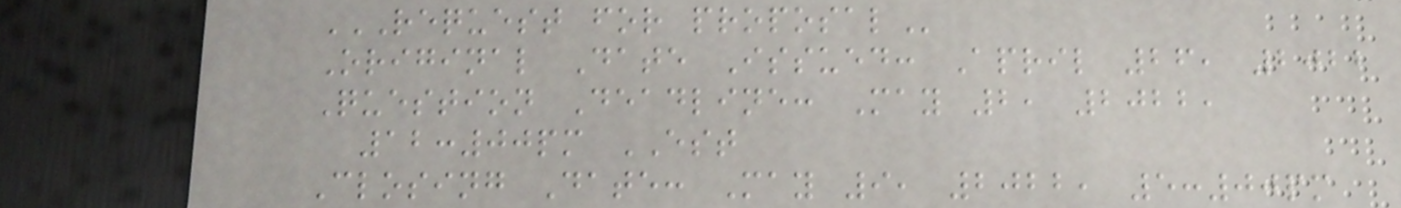REQUEST FOR PROPOSAL
Original Date Issued: April 26, 2022
Question Deadline: May 2, 2022,
12:00pm EST
Closing Date: May 9, 2022, 5:00pm
